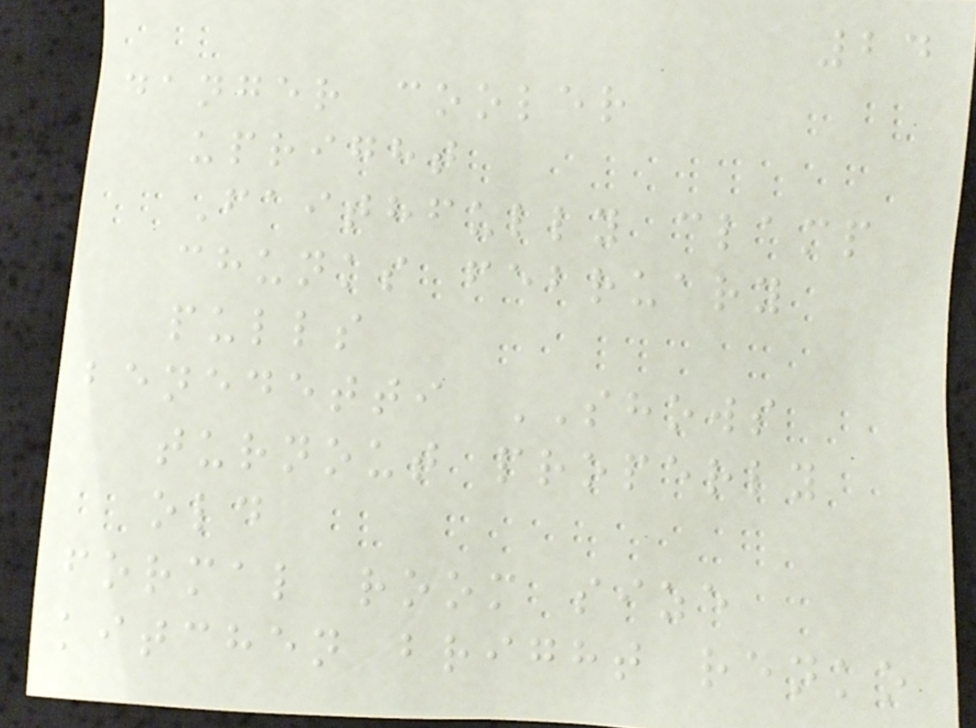24
danger cooler
upright
Faithfully clamp
chunks february
pulls
benedetti SHOWS
turnout properly
old
formal room size
kitchen bright renko
